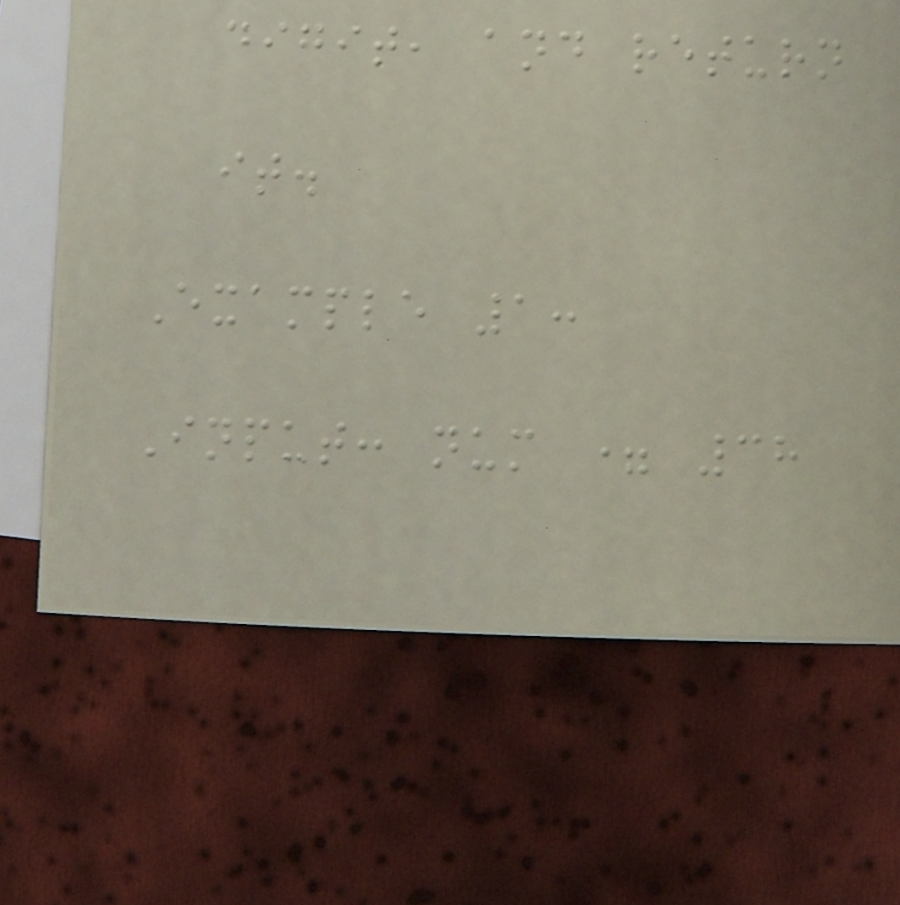digit, and return
it.
Example 1:
Input: num = 38
